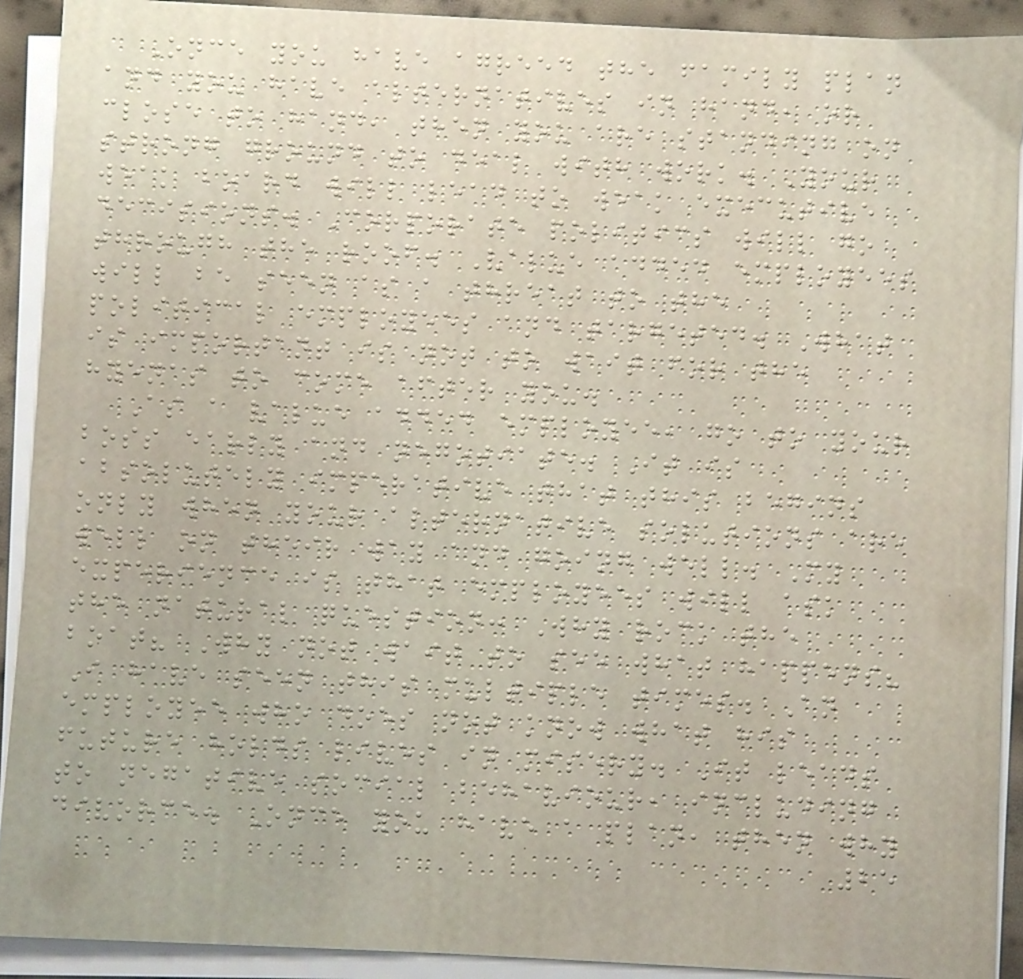Once you have agreed the family plan
and you have alternatives in hand, or
close to hand, then you are standing on
strong ground to deal with work. Your
weak board will lead to weak executive
decisions. Corporate politics will go
through the roof. Value added employees
will be seen as a threat to the
political employees and targeted. What
is important is not to wait for the
hyenas to come after you.
As a value added employee, go to your
boss early and negotiate. It is
absolutely imperative that this begins
only when your alternative solutions are
well on their way and going well. My
experience is that employees will ask
the natural question: Why rock the
boat? Why not wait to see what happens?
I have seen this multiple times. An
employee who does not know what his
future holds lives in misery. It leads
to negative social behaviour, including
divorce. Once you have a plan, then why
25
